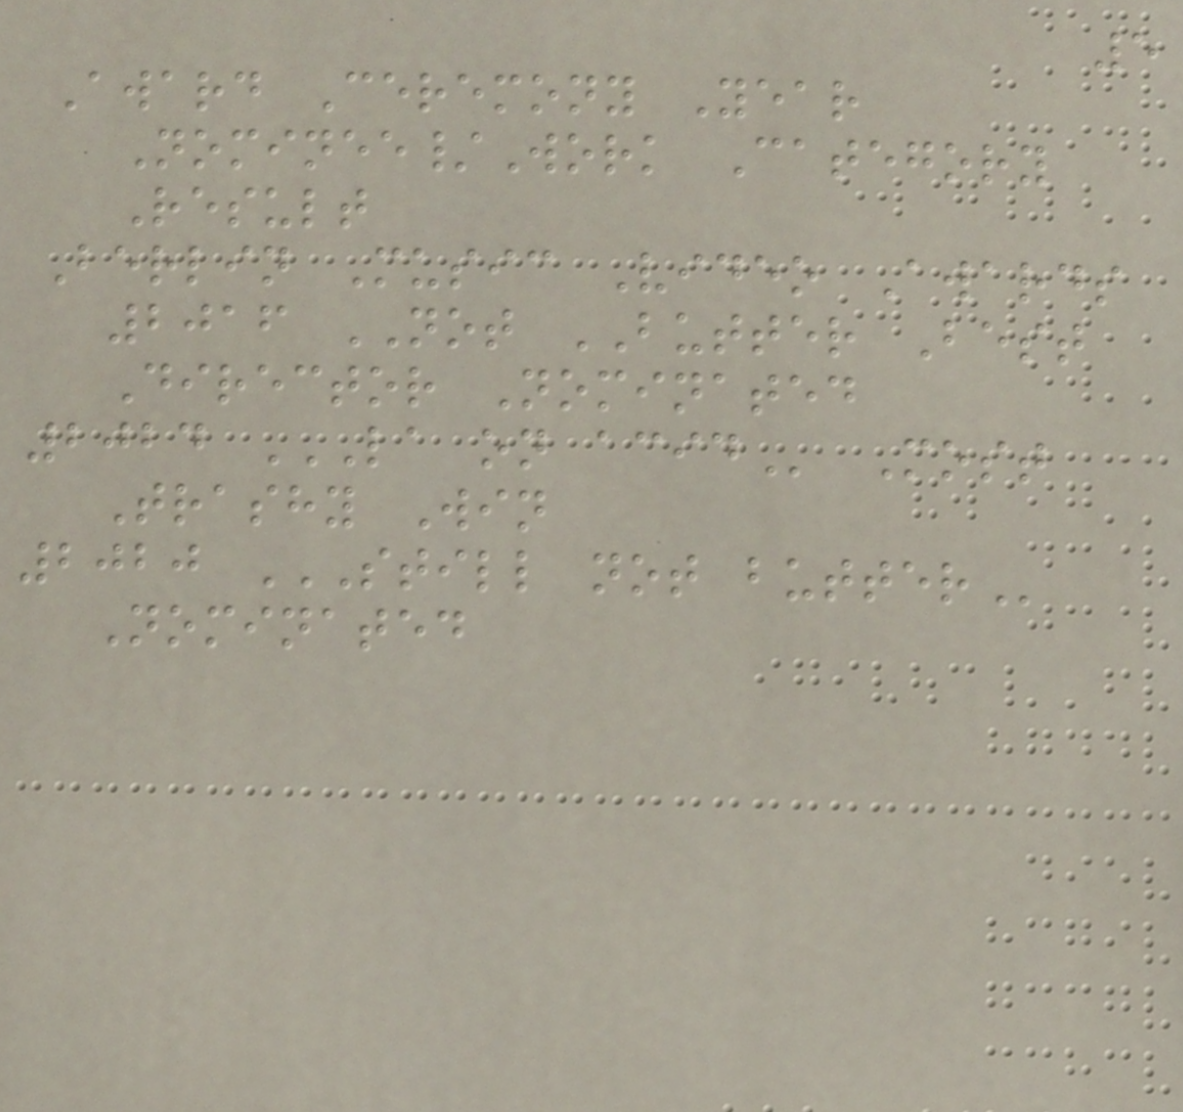5
Award Ceremony Year
Nominee/Work Category
Result
Berlin Music Video Awards
2016 NOT BUTTER Best
Director Nominated
2024 LA ON ACID Most
Trashy Win
2020 STILL NOT BUTTER
Nominated
